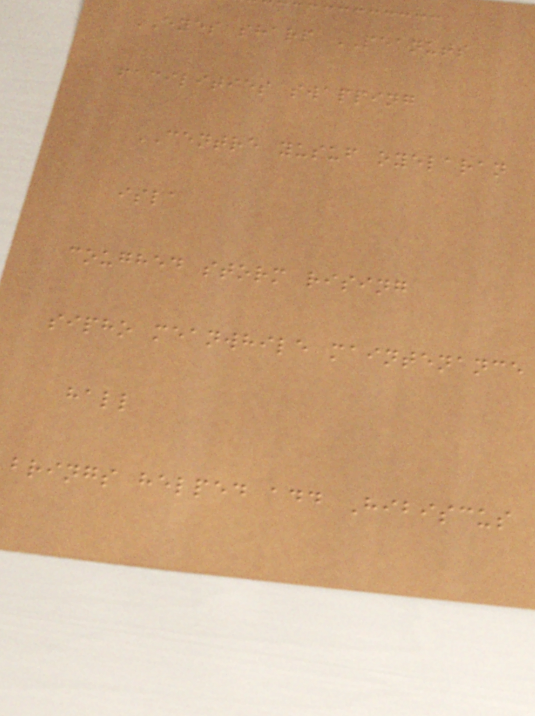EYES sharp PEANUTS
facilities swapping
CENTRE yusuf oyelaran
isla
coughed storm rising
sipho meanwhile maintenance
hall
brings helped add Hibiscus
